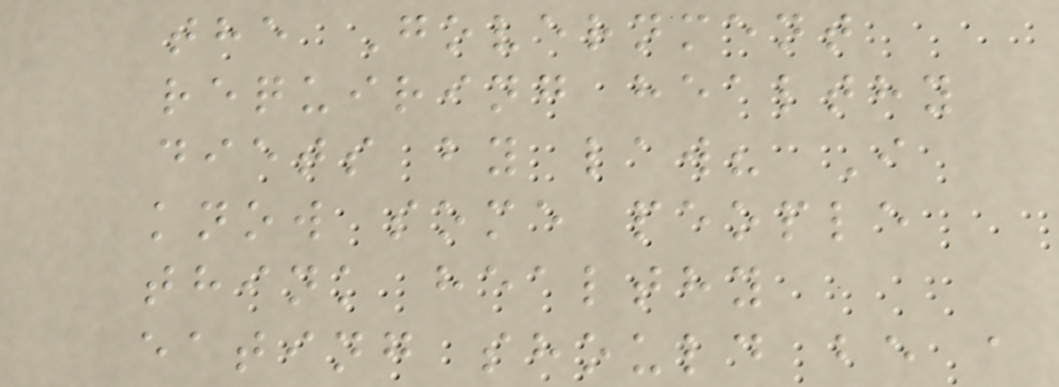the Government
requiring healthy
diets by law? I
know some people
think healthy
eating should be a
